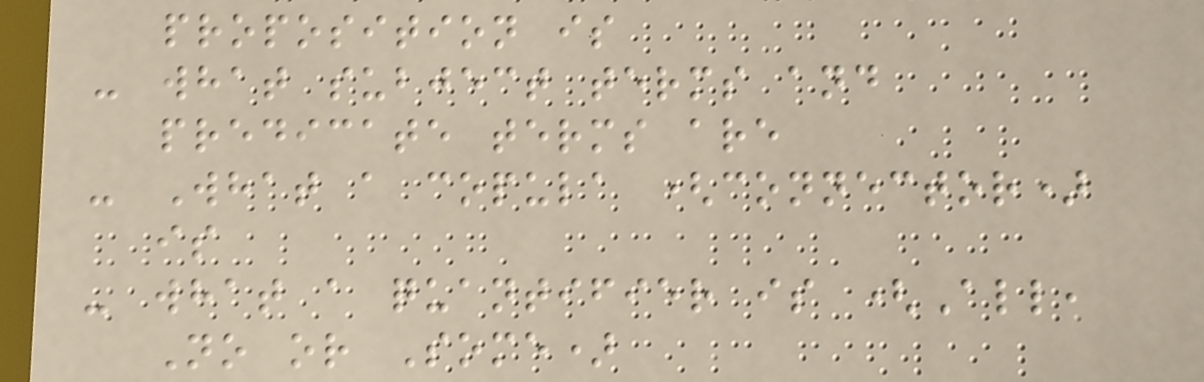proposition is
- what subject terms and
predicate terms are
- What a copula (connector)
is
- what a quantifier is (All,
No or Some)
